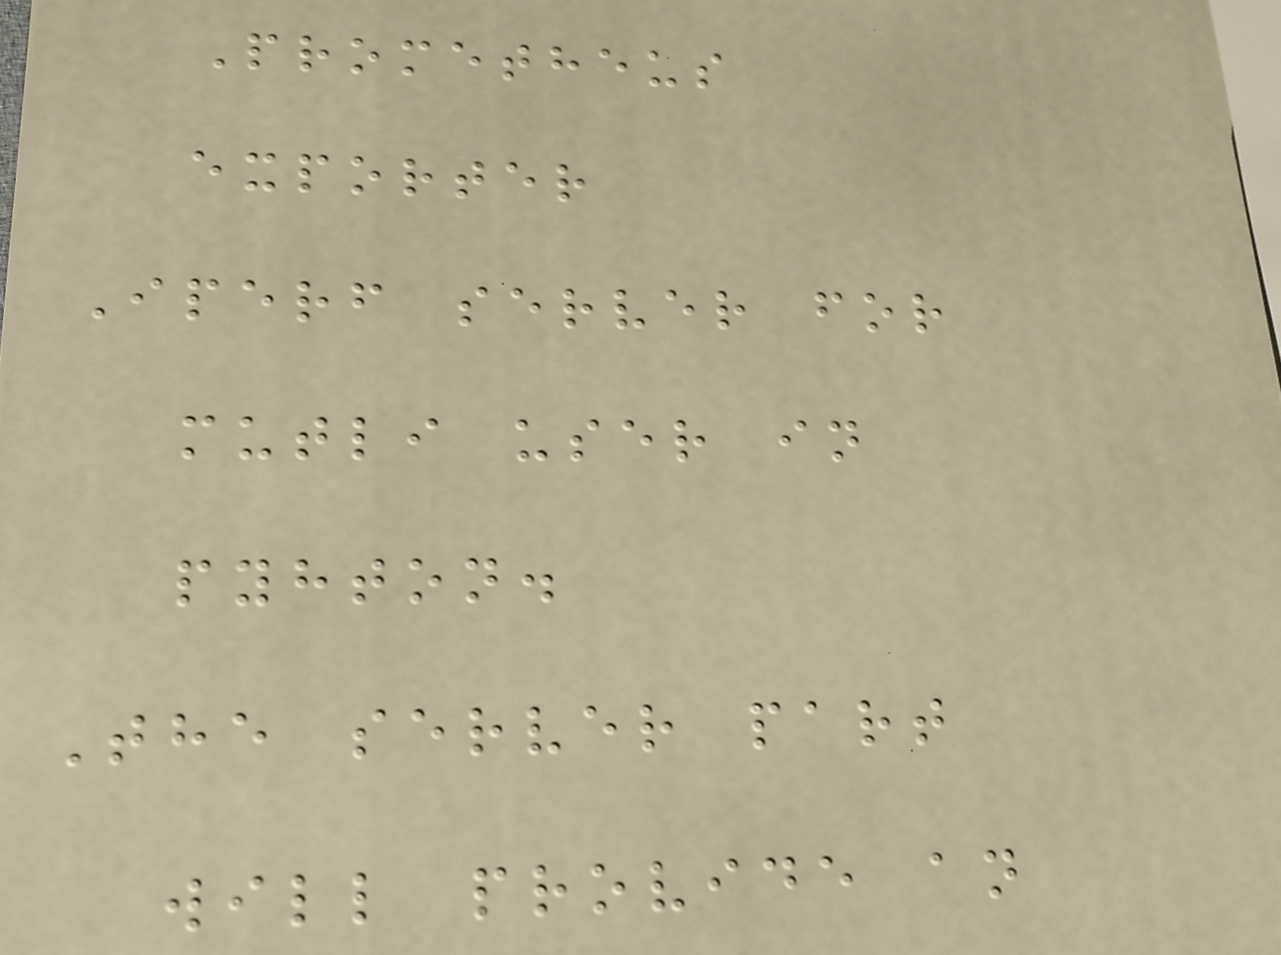Prometheus
exporter
Iperf server for
mutli user in
pyhton.
The server part
will provide an
